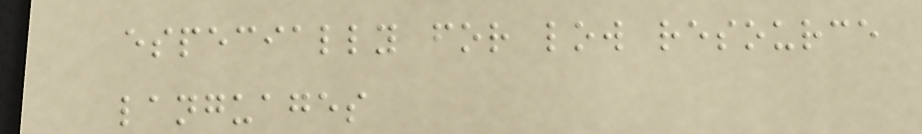especially for low resource
languages
